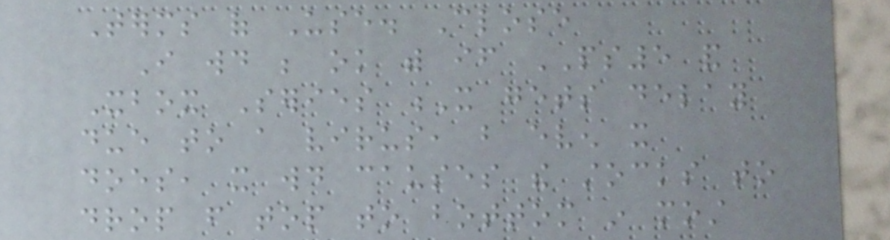Terms of Use. Close
I would be ok with if PS5 and
Xbox Series X gets delay
due to a virus, but even it
does, it would causes the stocks to
drop from top to bottom in most
